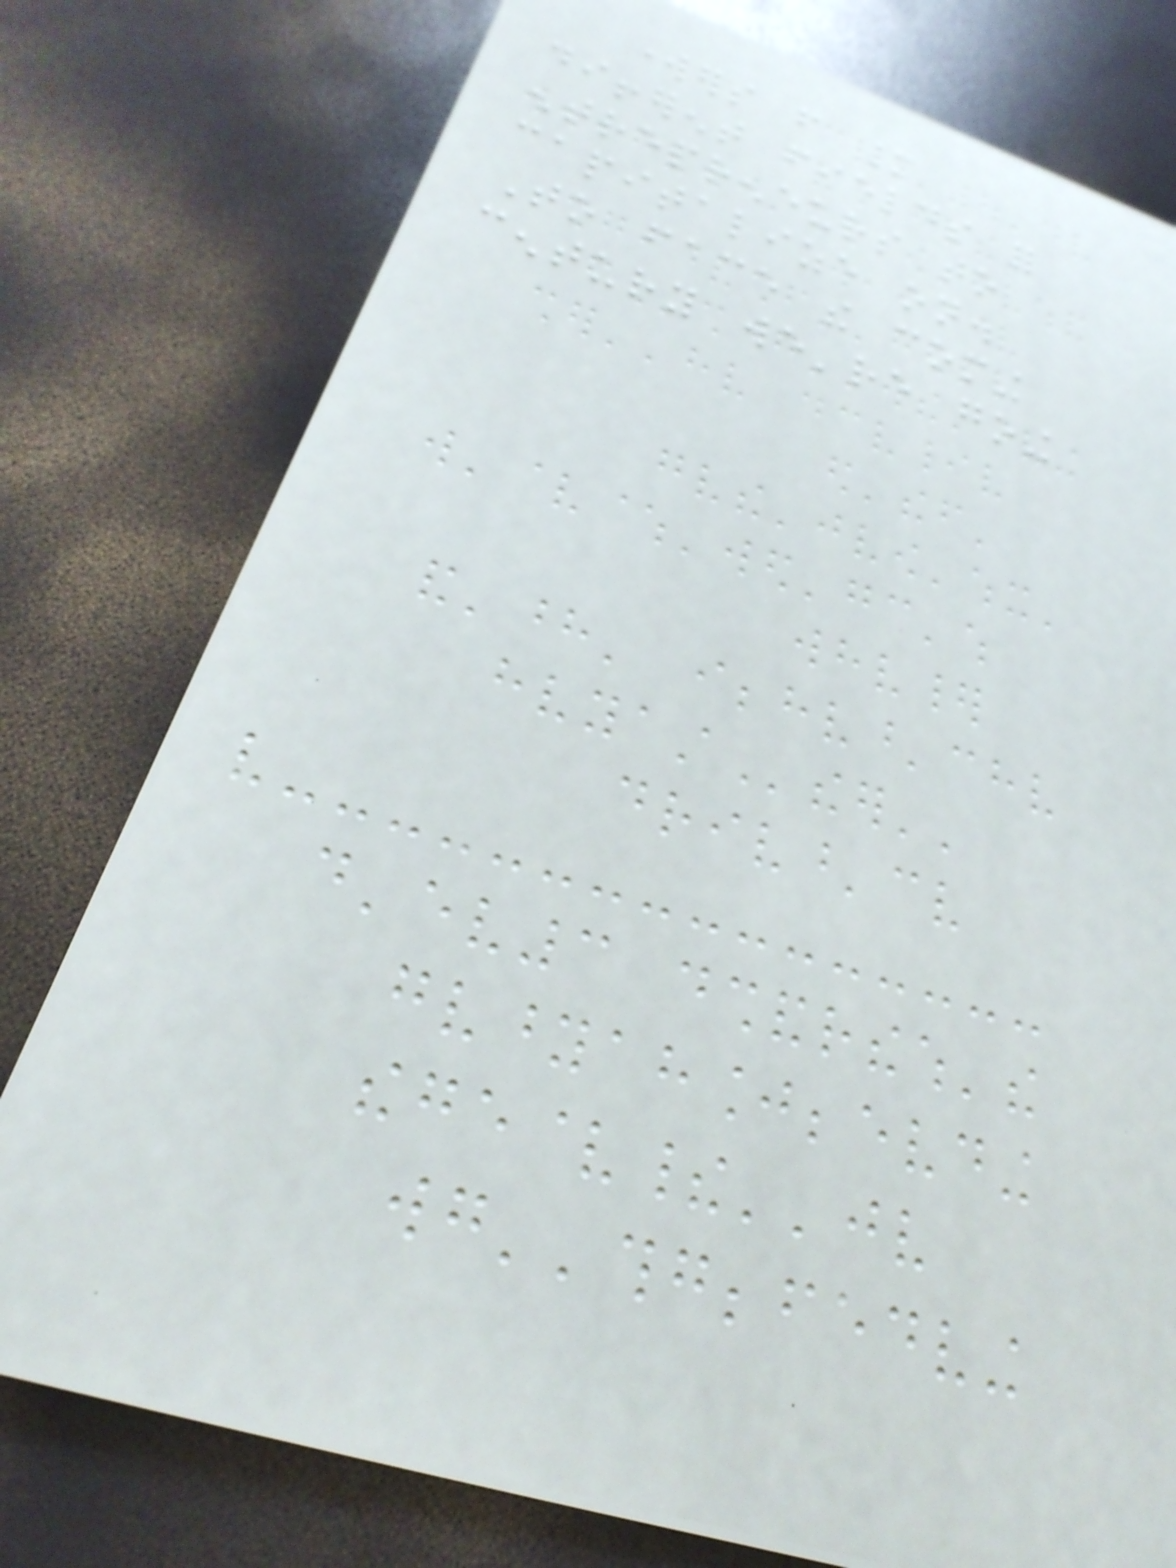workers from many
different fields for
entrepreneurs to
capitalize on.
To face the coming
century we're going
